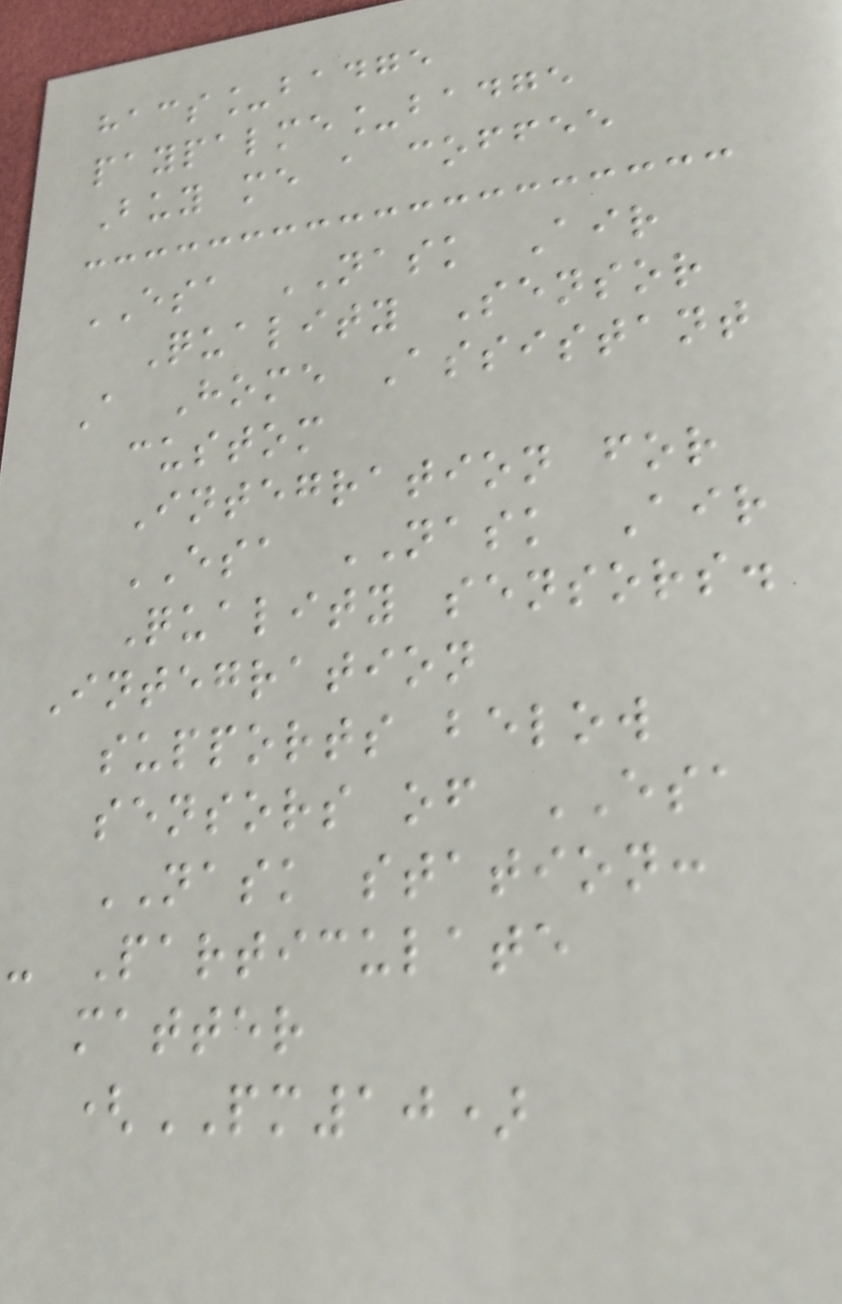hacs_badge
paypalme_badge
Buy me a coffee
ESA NASK Air
Quality Sensor
A Home Assistant
custom
Integration for
ESA NASK Air
Quality sensors.
Integration
supports below
sensors of ESA
NASK station:
- Particulate
matter
(PM10)
